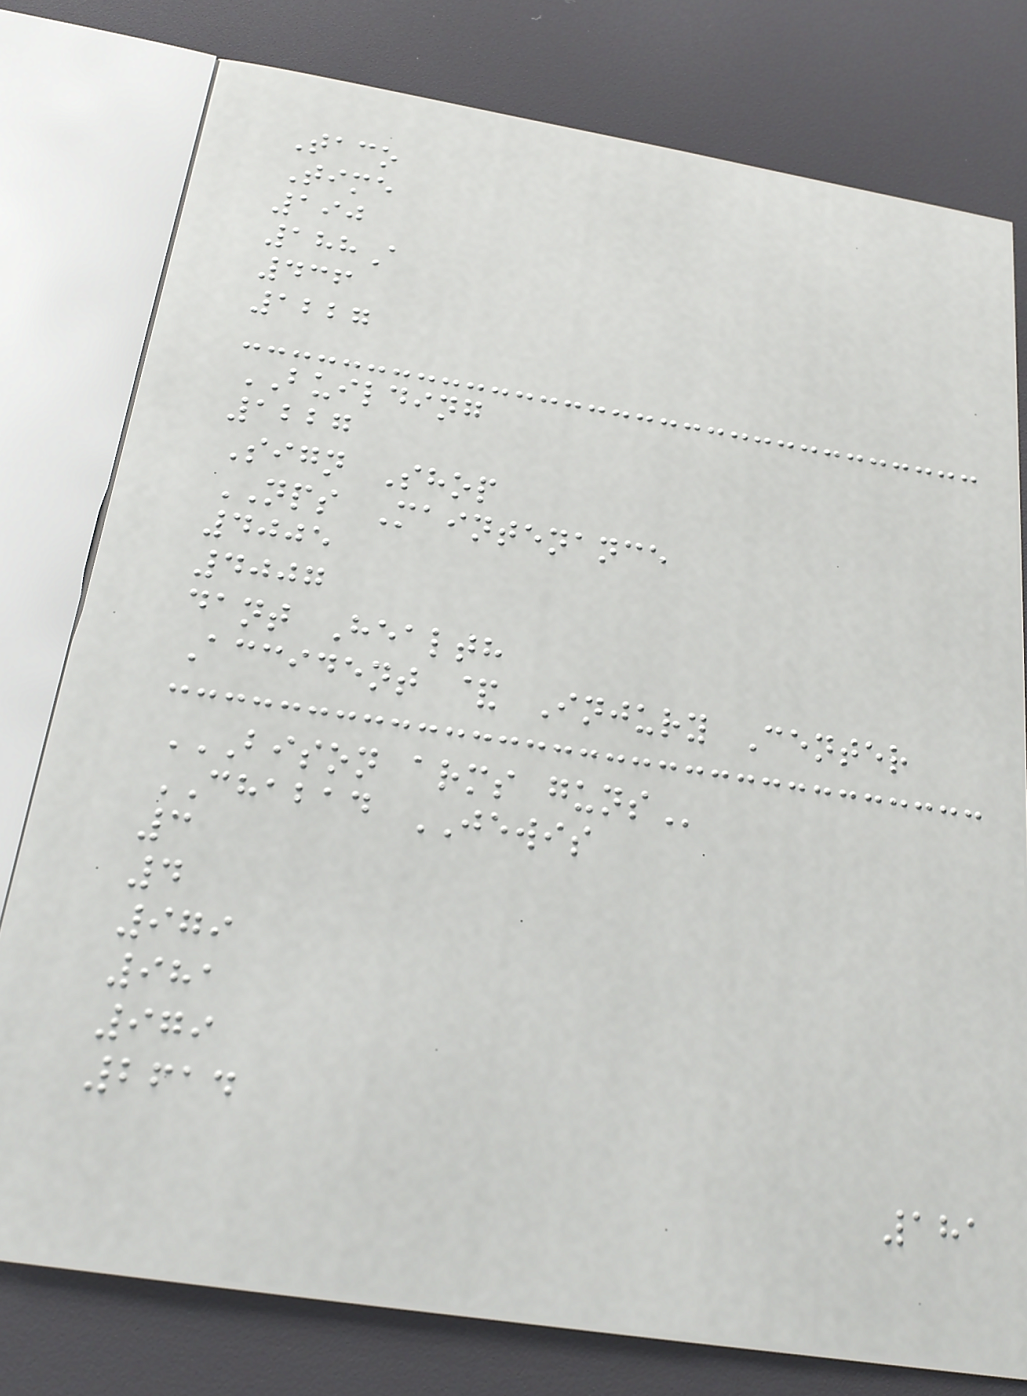Taco
Time
190
188A
436
1227
BUILDING
1227
Sign Shop
NPS Maintenance
4005
4007
dant Health
Accident & Injury Center
BISON ARMS GUNS
CHABAD JEWIS
3
4
979
981
979
2614
181
